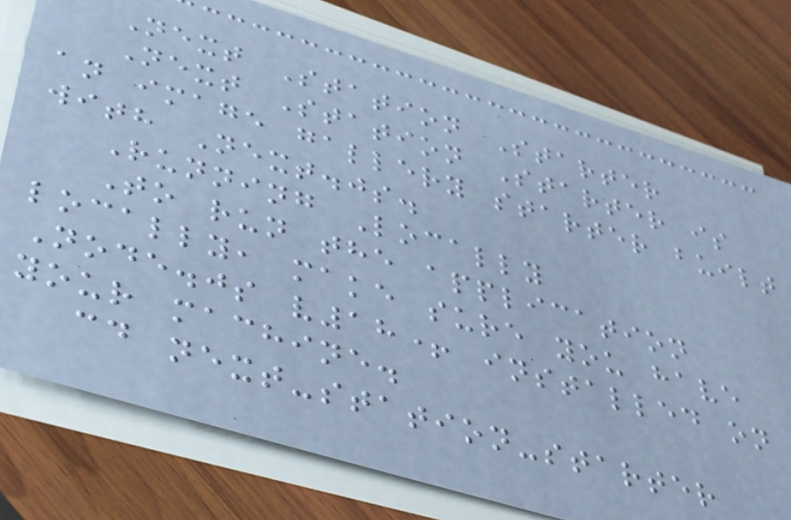Next Station Starter
Next Station Starter is
an image gallery starter built
with Next.js.
Running Locally
To run the application
locally, make sure you have
Node.js v18+ installed on
your machine.
cd next-station-starter
